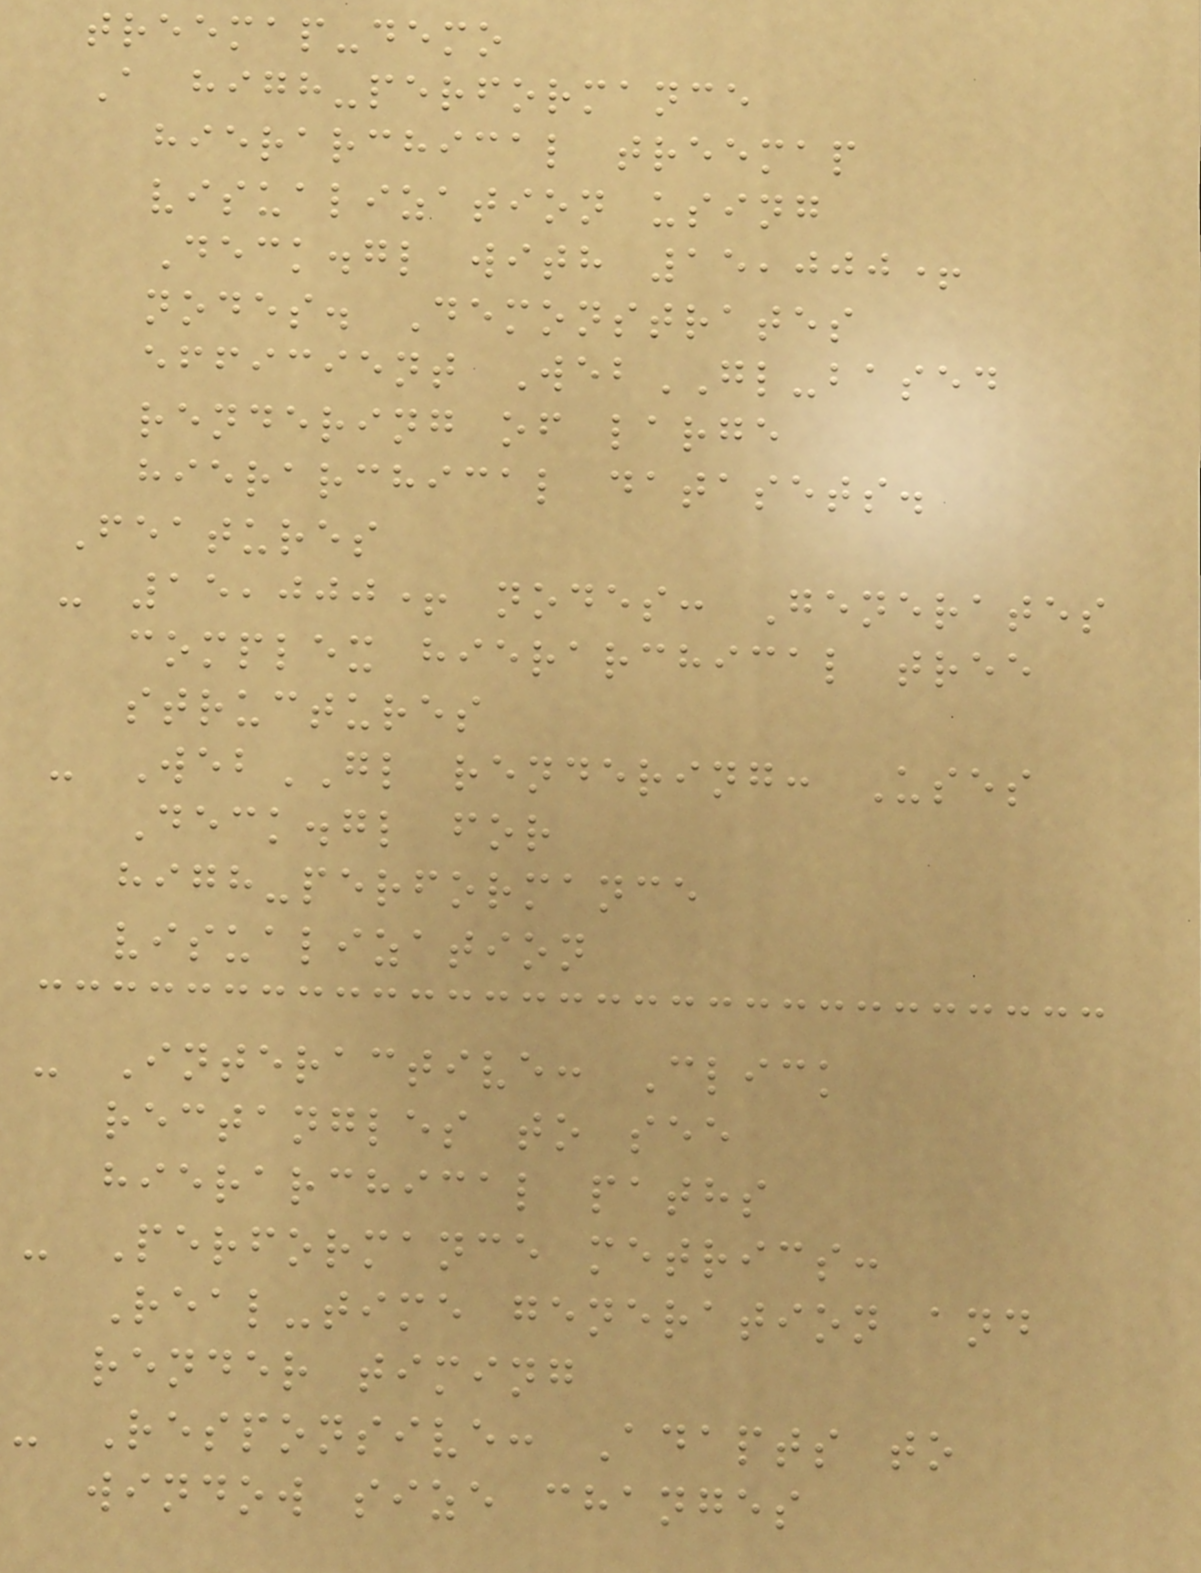treemap-demo
A high-performance
hierarchical treemap
visualization using
Deck.gl with 15,000+
nodes. Demonstrates
efficient WebGL-based
rendering of large
hierarchical datasets.
Features
- 15,000+ nodes: Generates
complex hierarchical tree
structures
- WebGL rendering: Uses
Deck.gl for
high-performance
visualization
- Interactive: Click
rectangles to see
hierarchical paths
- Performance metrics:
Real-time generation and
render timing
- Responsive: Adapts to
window size changes
